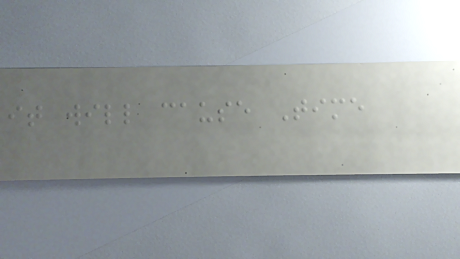it will cause Time
